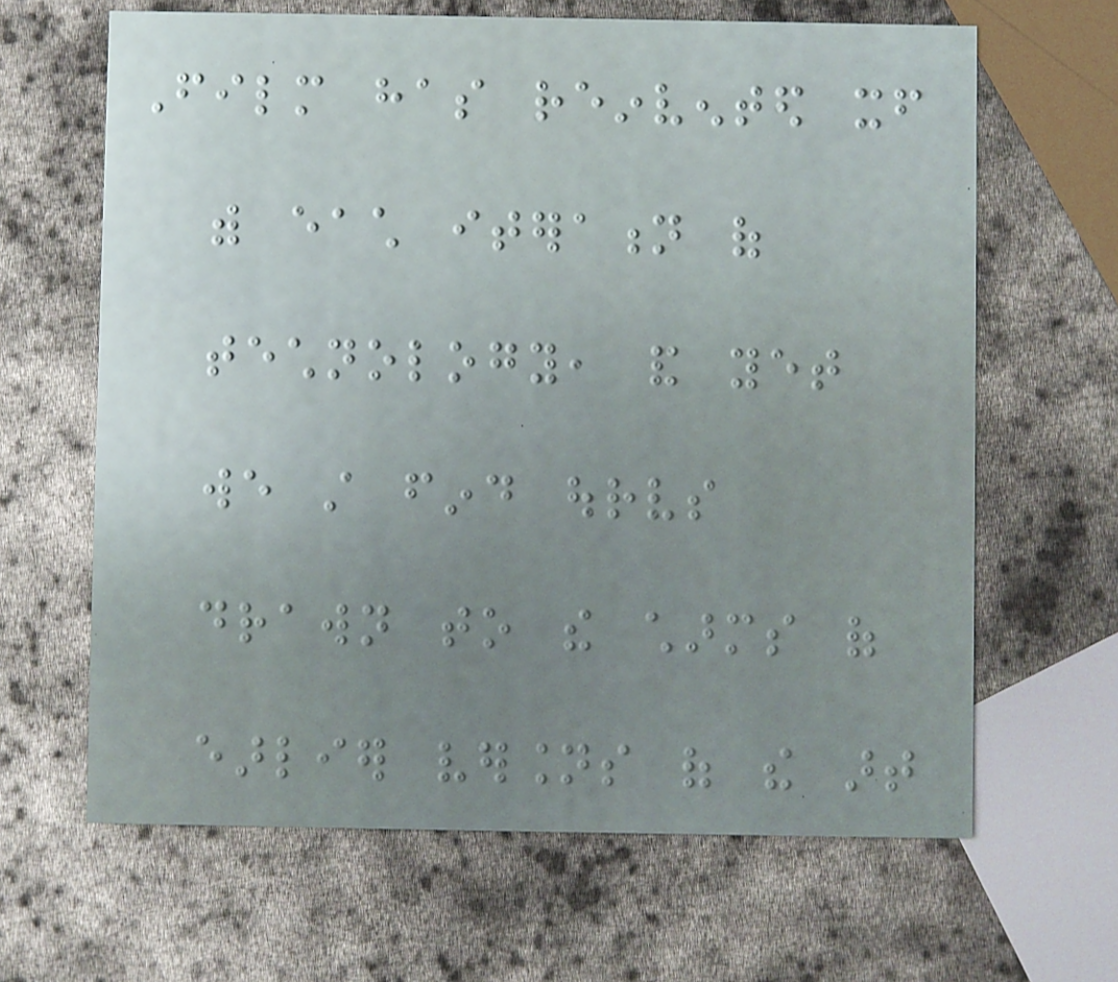Film has reinvented itself
with each iteration of
technology, and yet
we still find ourselves
drawn to the charms of
earlier versions of the art
